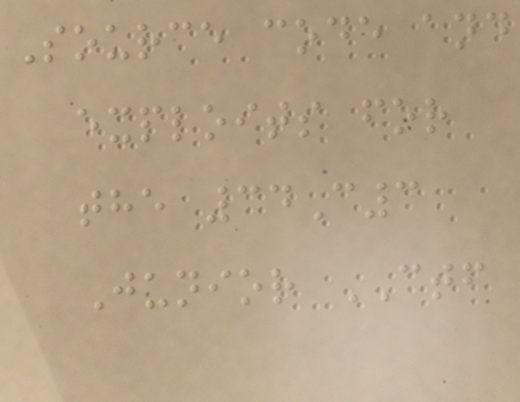Source code and
exploits for
the 34C3
Junior CTF
